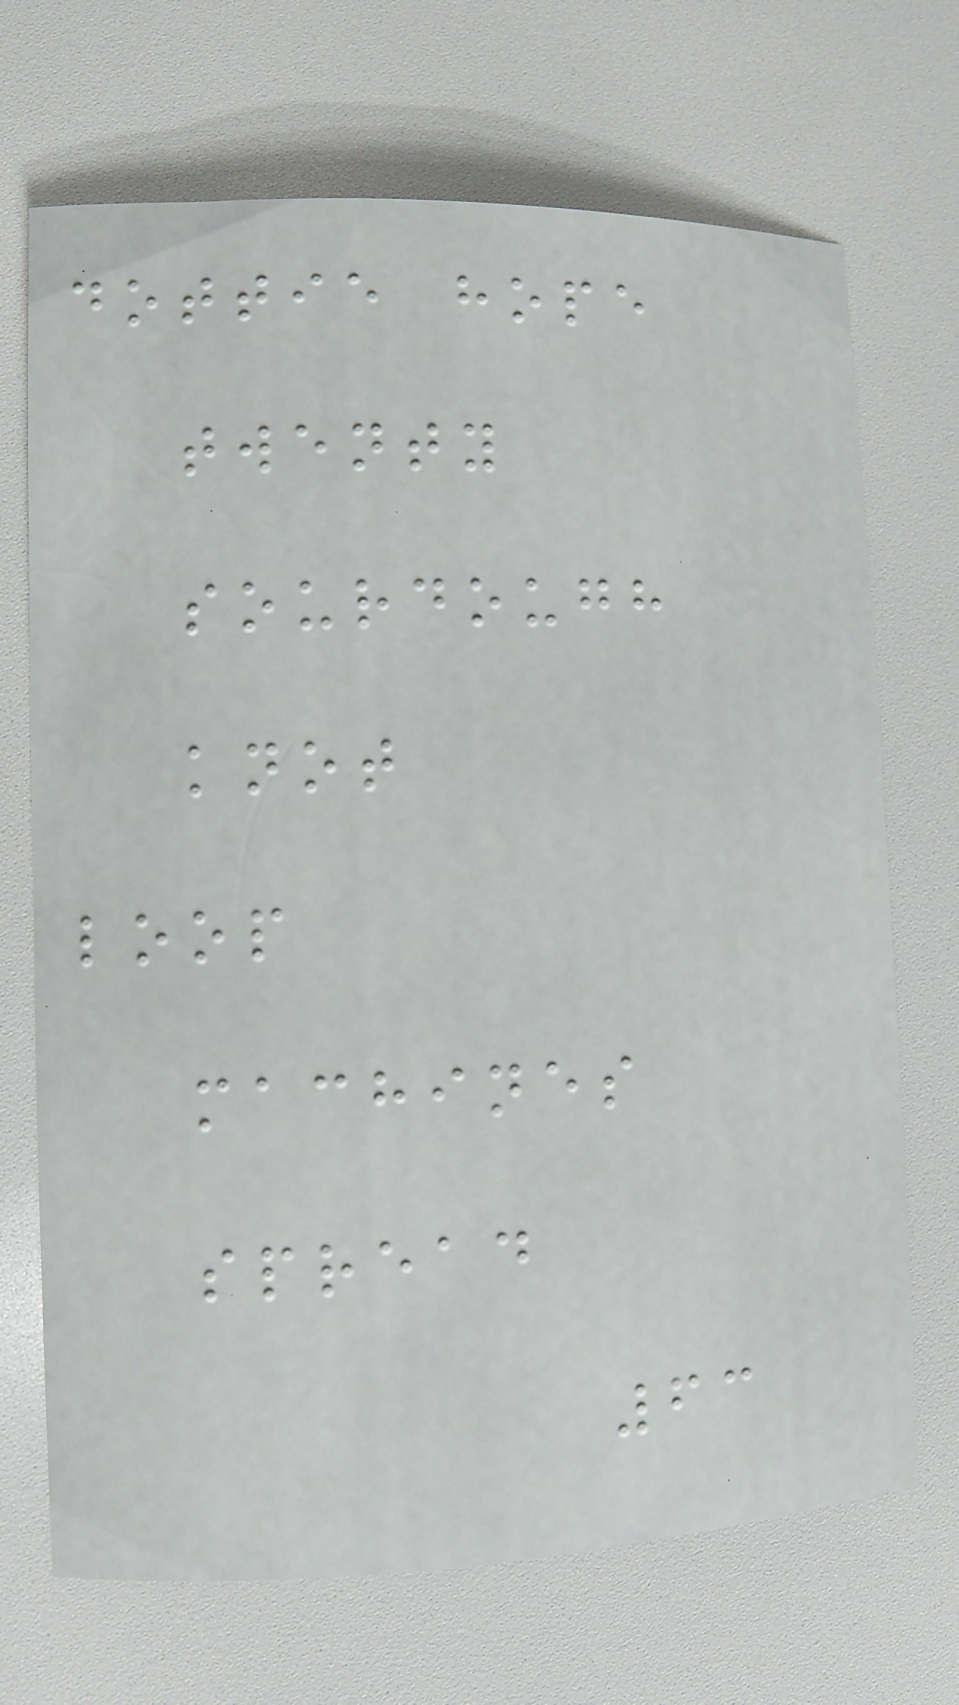dottie hope
twenty
sourdough
knot
loop
machines
spread
63
